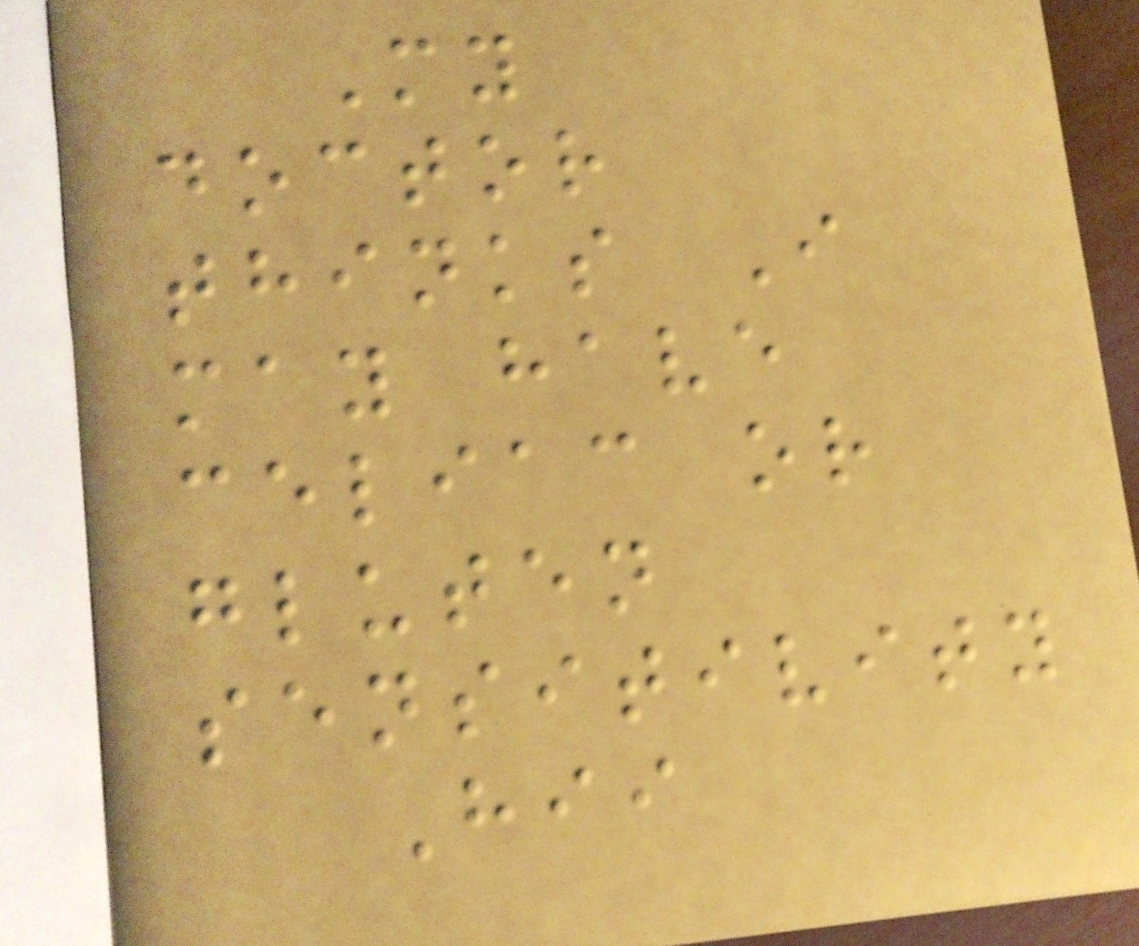My
doctor
thinks I
may have
celiac or
gluten
sensitivity
Hii
